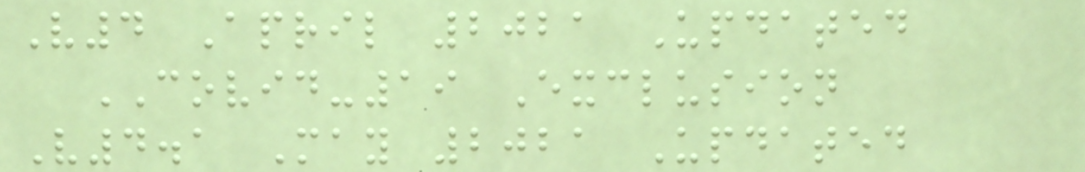V4 April 2021 Updated
COVID-19 Exclusion
V4.1 May 2021 Updated
